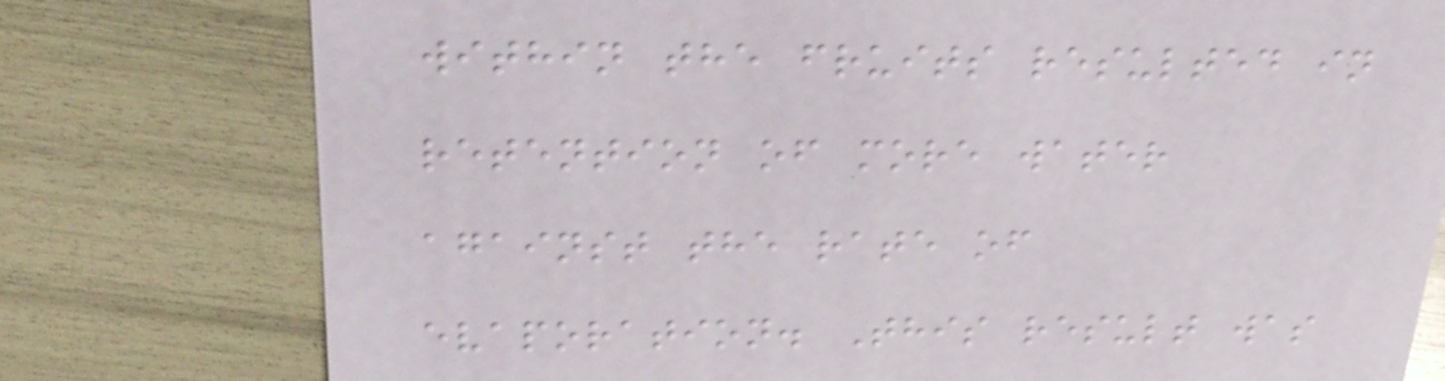within the fruits resulted in
retention of more water
against the rate of
evaporation. This result was
